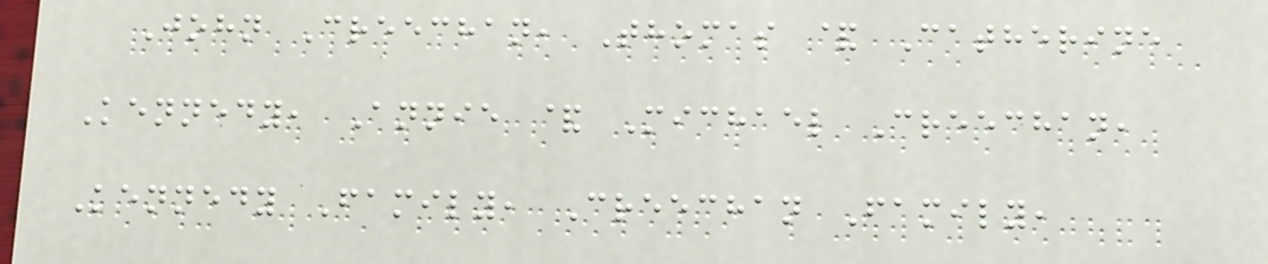John Creechan, Thomas & Catherine
Kennedy, Annie & Michael Creechan,
Kennedy Family, Creechan Family,
